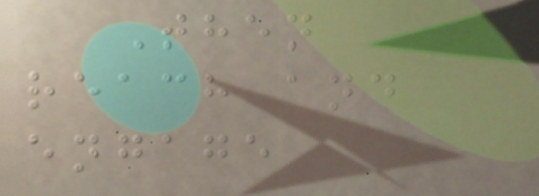Then
reach and
engage
